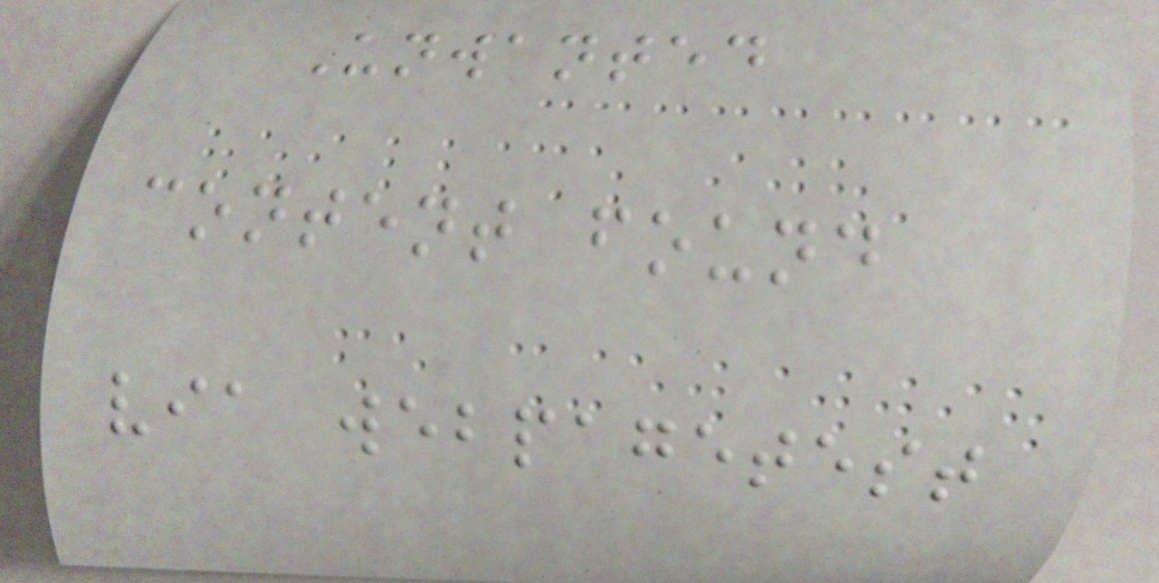Unwanted
content found
via webpagetest
